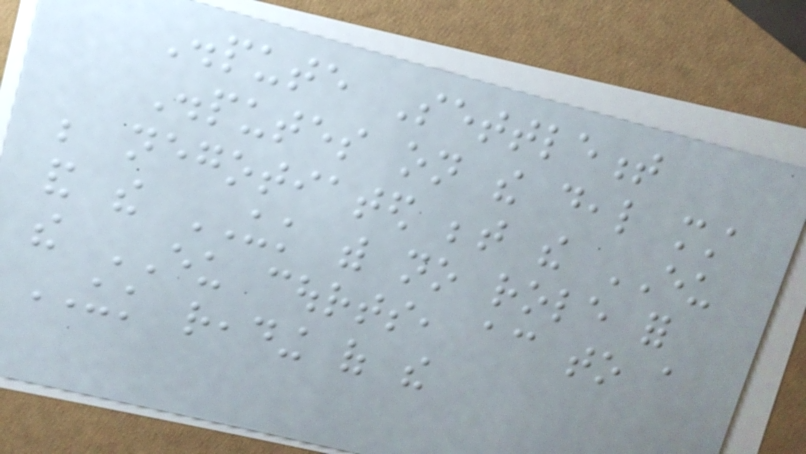Dispute Settlement
Disputes on the deal must
be negotiated between the EU
and the UK with no role for
the EU courts, according to a
UK reading of the
